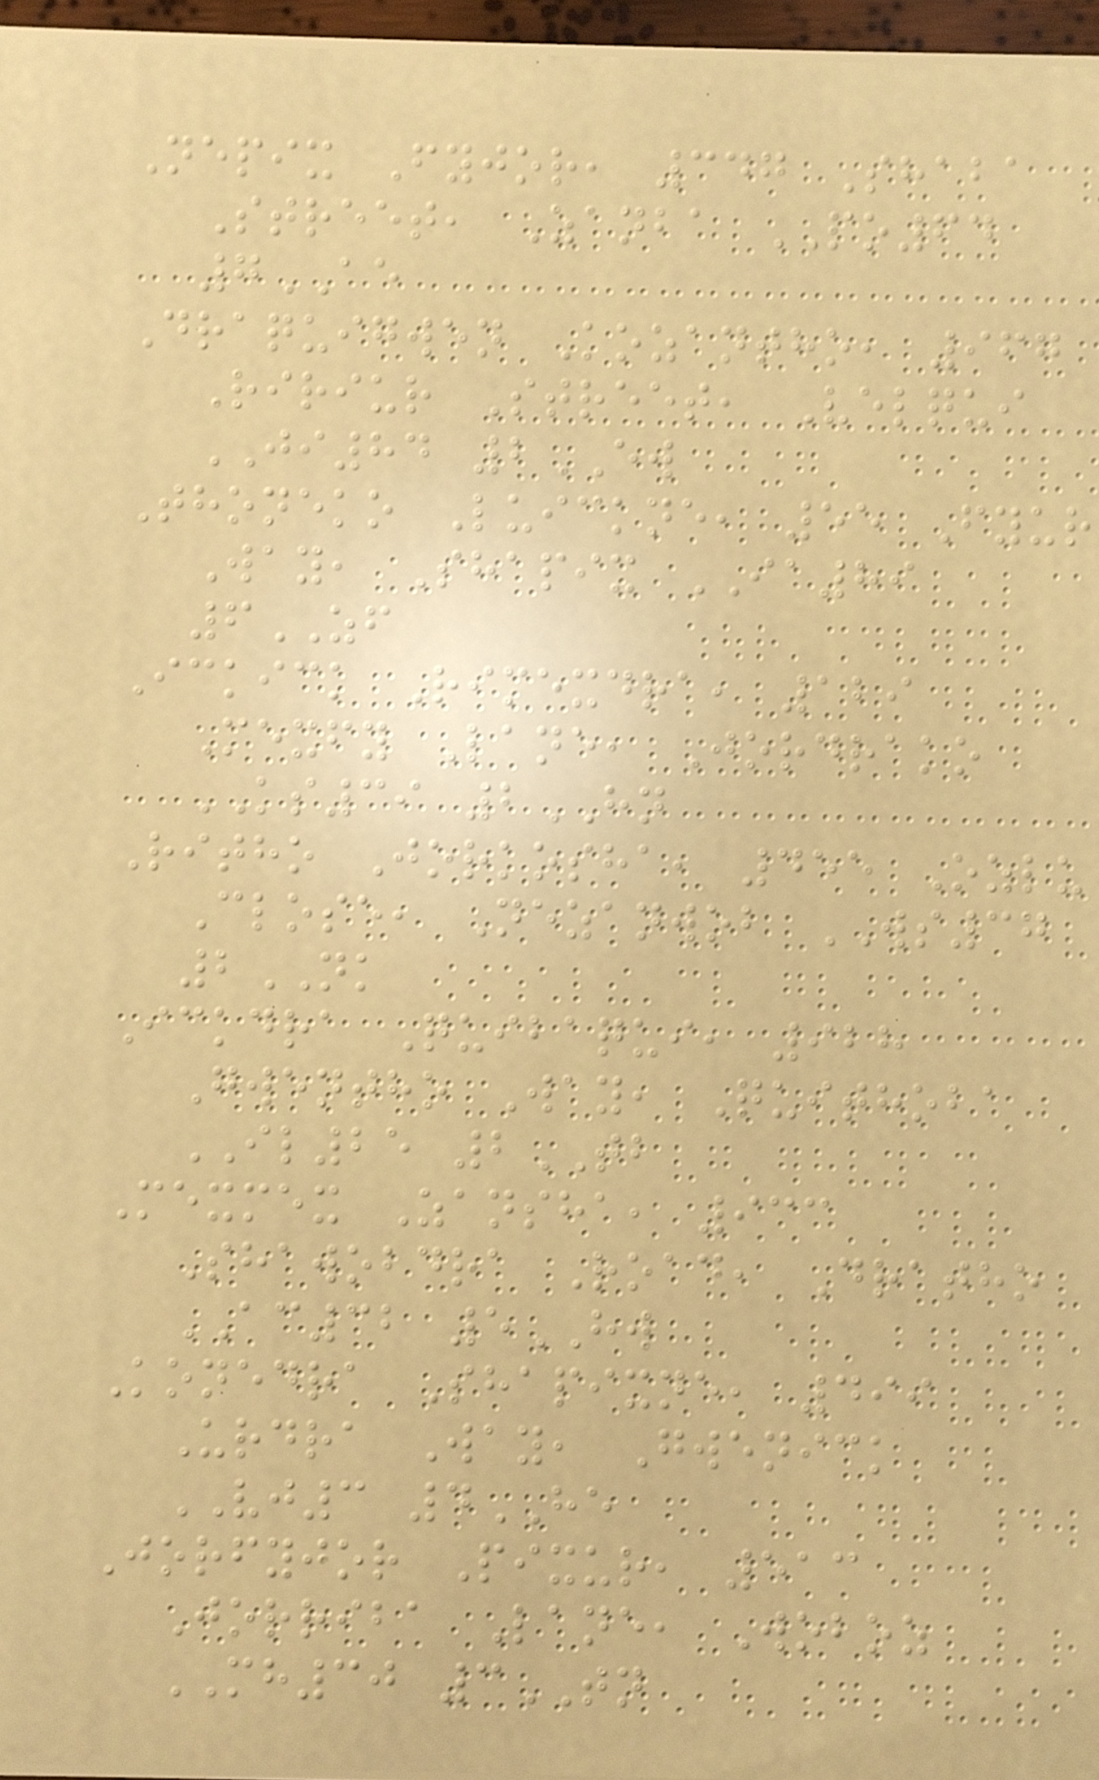Nepix Fyjor, 347 Shaba
Street, Zanba PO64
7AE
Draquigwen Kozantho, 967
Ririur Street, Velqui
JI84 2EW
Thoneko Luickne, 55 Fyur
Way, Shapix IA89
6ZF
Ickick Rimexdra, 129
Mexfy Lane, Jordrako
KS39 2HN
Ritho Jorkosha, 455 Ozlu
Close, Nezanwob WS37
2NK
Ickdra Quibaqui, 928
Gwentho Way, Quithoba
IL25 2TB
Mexmex Zansha, 933
Shawobdra Road, Dratho
AC32 5HW
Konedra Shapixne, 499
Urdra Way, Gwenick
VJ3 4HE
Jorfyjor Pixur, 513
Jorriba Lane, Woboz
MH30 3TN
